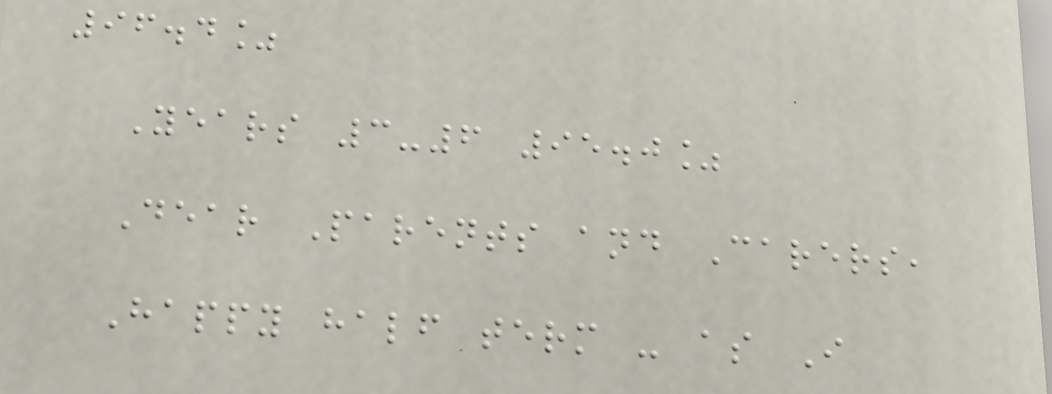96.4%
Years 3-6 95.0%
Dear Parents and Carers,
Happy half term - as I
